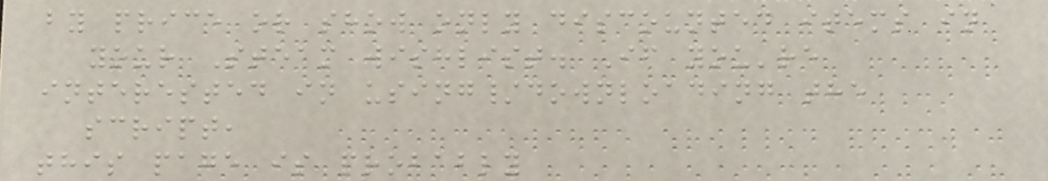by price or show only discounted items in
your Steam wishlist. If you're
interested in using/downloading the
script,
this page is probably
